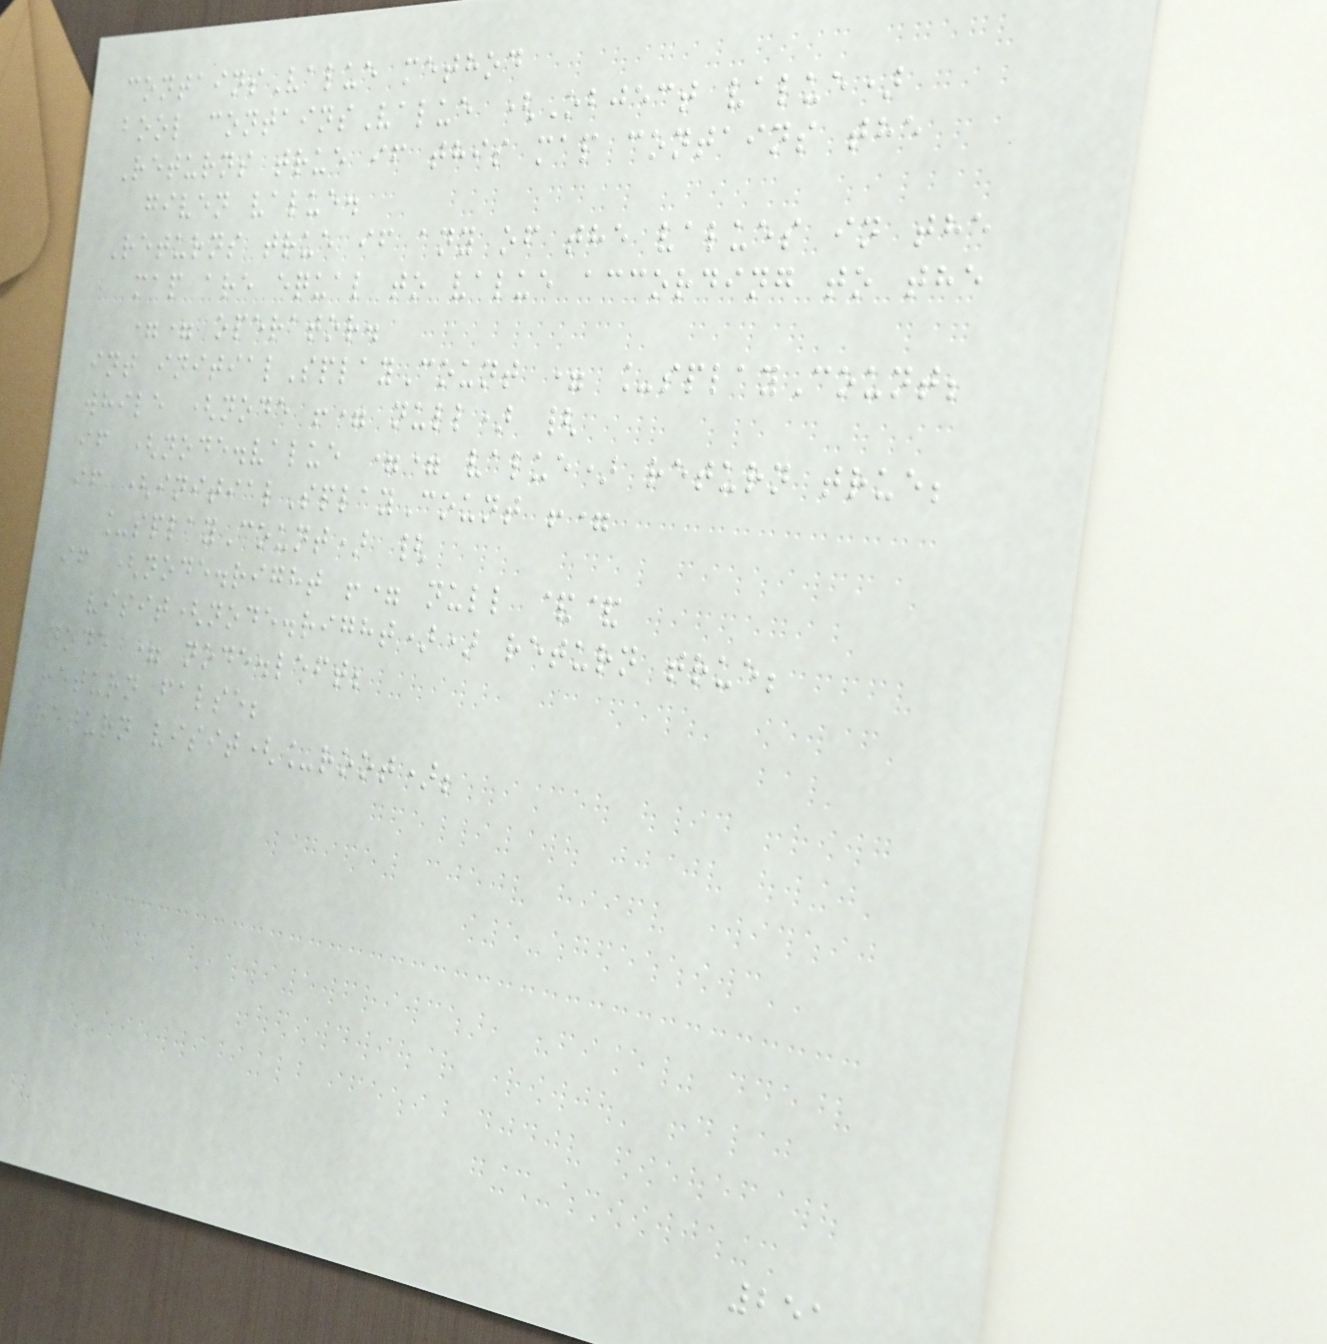containsValue method
bool containsValue (Object value)
Returns true if this map contains the
given value.
Returns true if any of the values in the
map are equal to value according to the
== operator.
int initialSplayCount = _splayCount;
while (node != null) {
if (node.value == value) return true;
if (initialSplayCount !=
_splayCount) {
if (node.right != null &&
visit(node.right)) return true;
node = node.left;
return false;
return visit(_root);
251
